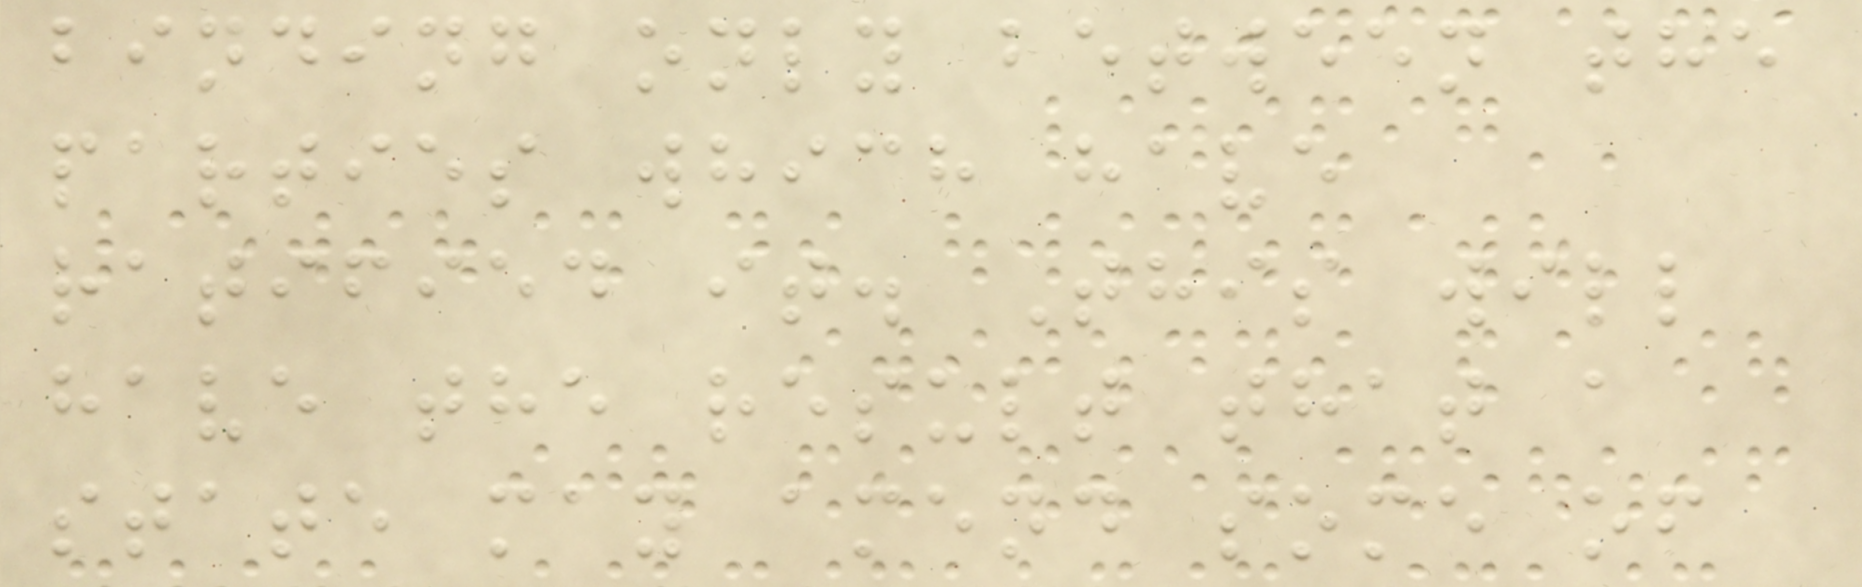binding only between the
parties which have
ratified it. This will
have the result that a
state may amend some of
